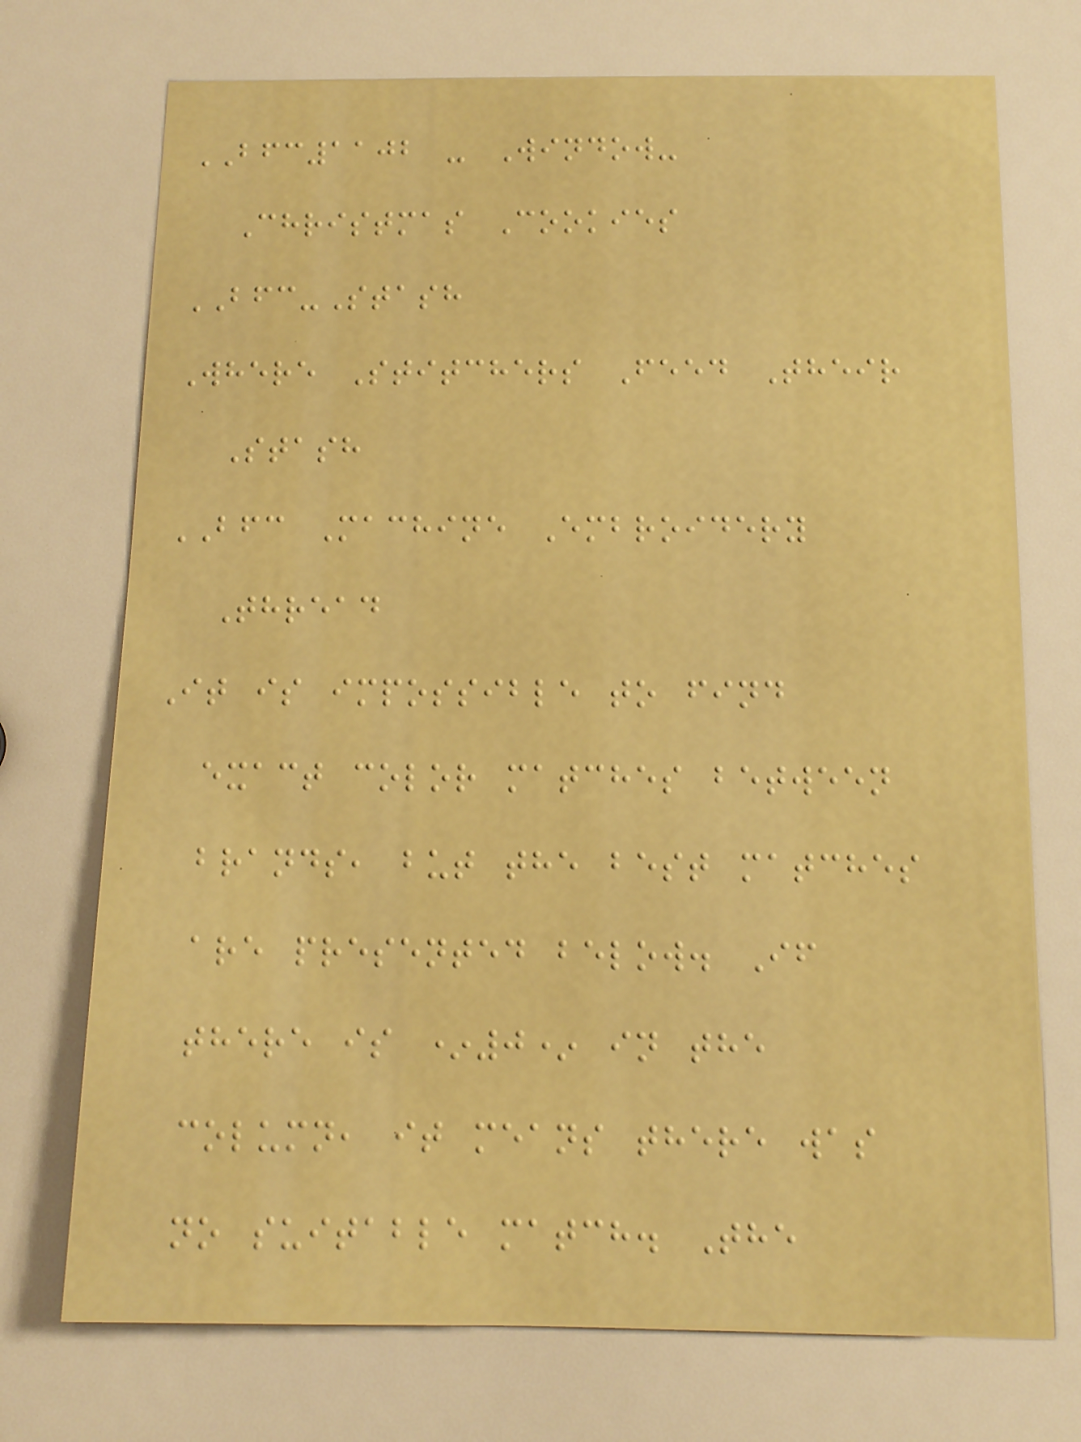BFC1102 - Window-
Christmas Cookies
BFC-Stash
Where Stitchers Feed Their
Stash
BFC Machine Embroidery
Thread
It is impossible to find
exact color matches between
brands, but the best matches
are presented below. If
there is *0* in the
column, it means there was
no suitable match. The
